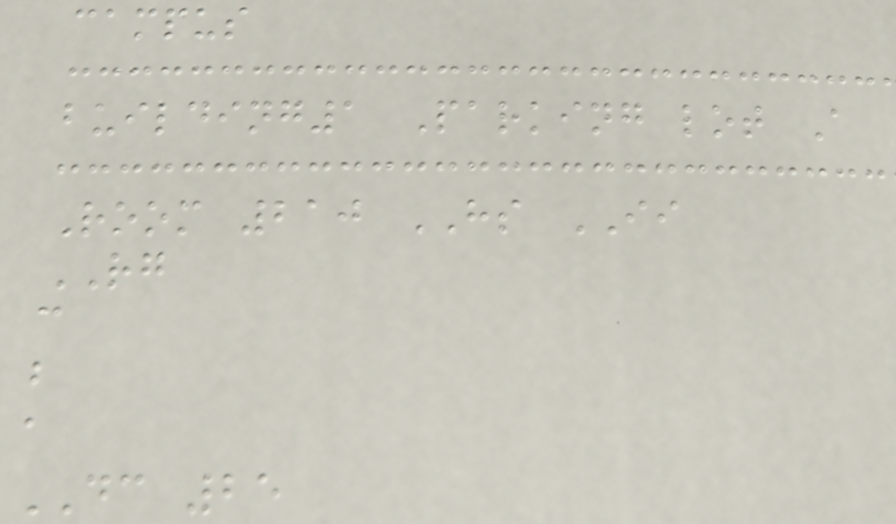campus
building1 Parking lot A
Room 210 HS II
RG
c
b
a
DC 25
